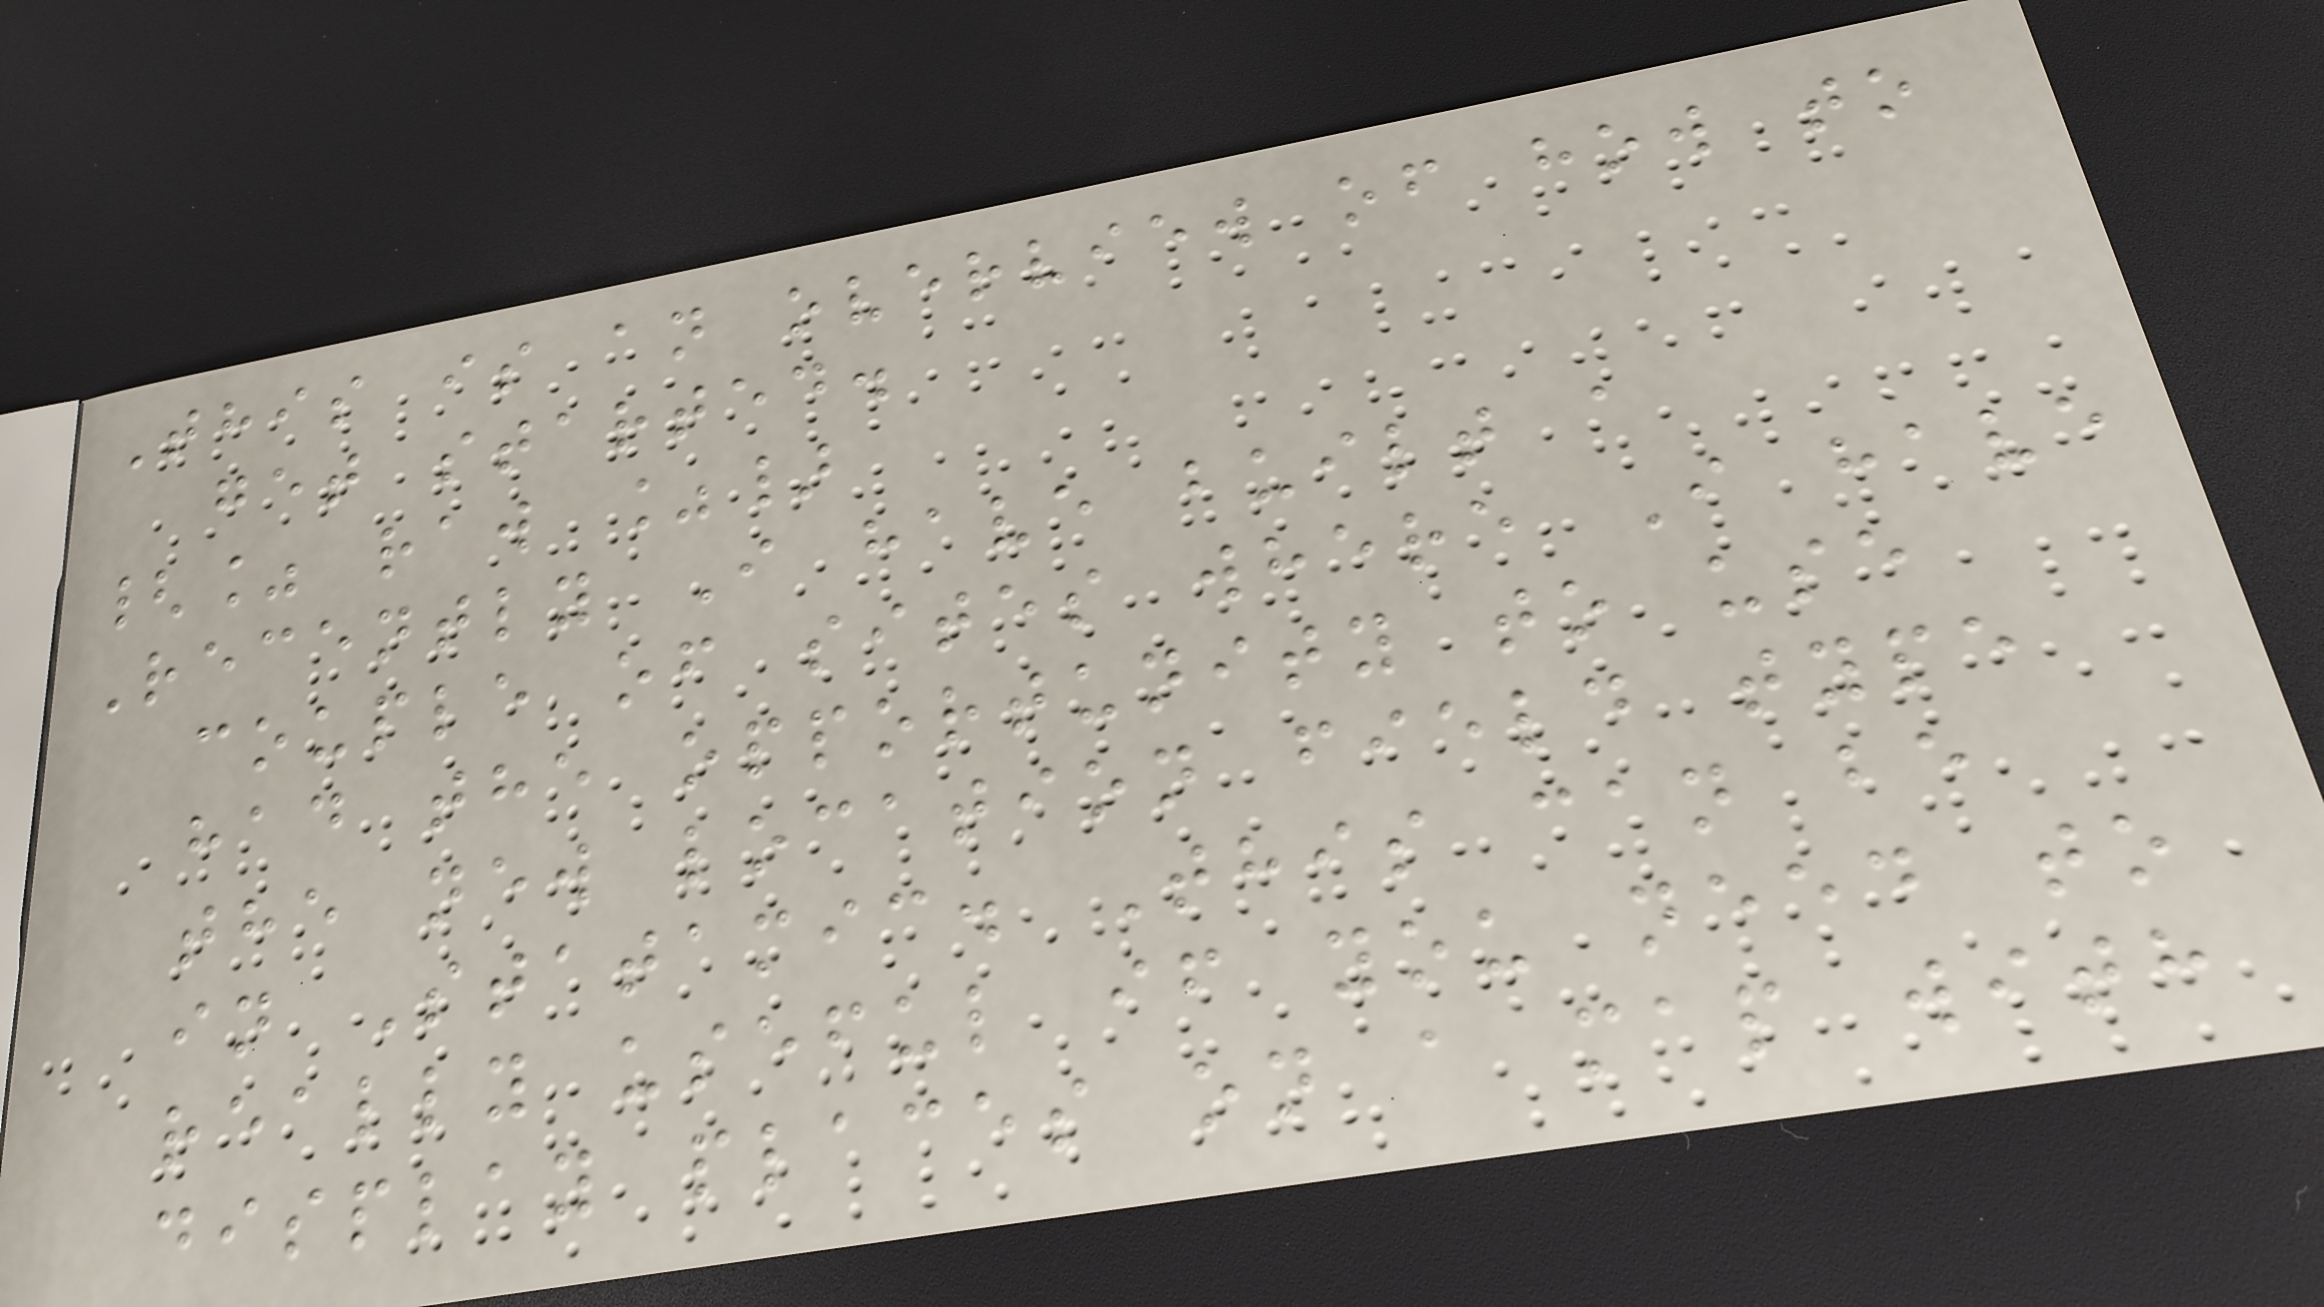This is an overview of how to
get started.
{% raw %}
Recently I have built a
couple of sites where I have
had the opportunity to use
the new location field type
in Statamic. This can be
really useful if you need to
display places on a map with
